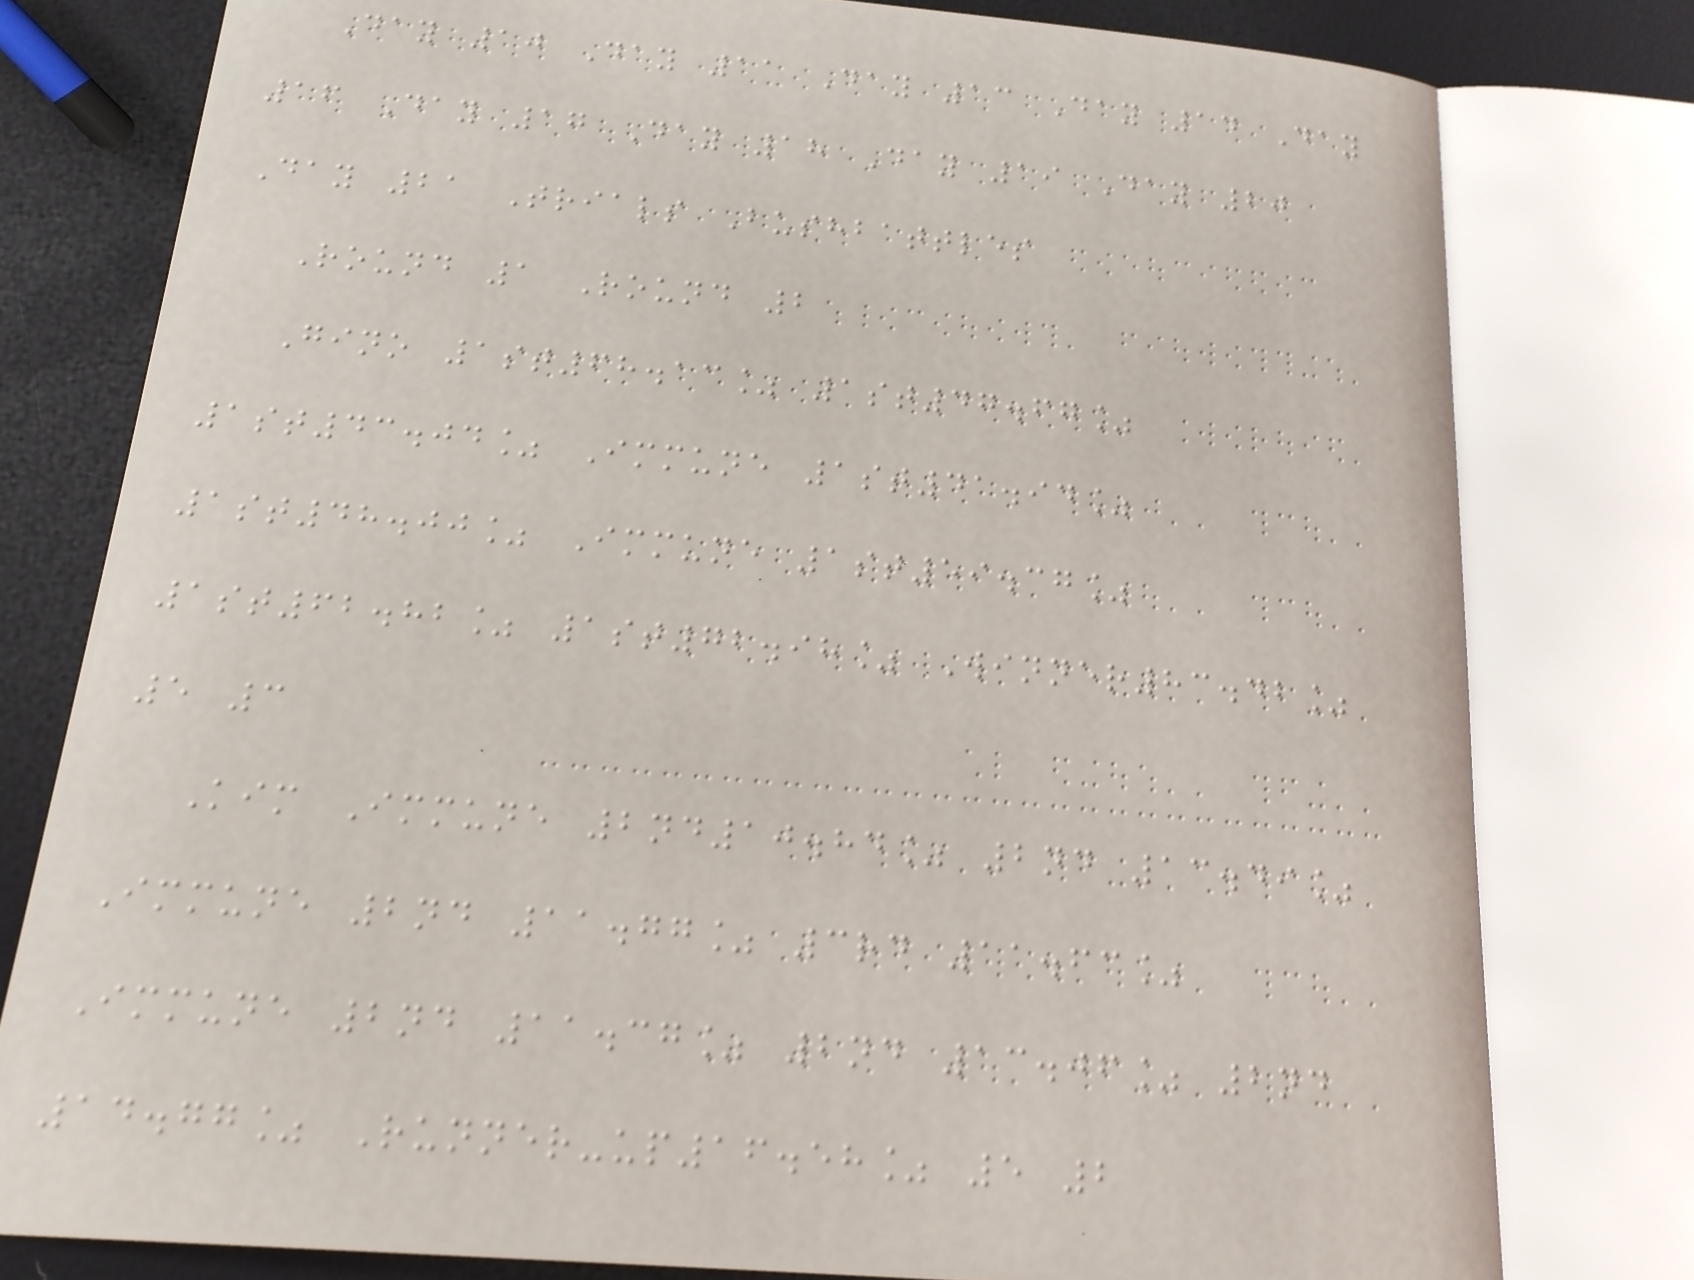Day 10 Day 11 Day 13 Day 14 Day
16 Day 17 Day 18 Day 19 Day 20
Day 21 Trials Bushbattles
Round 1 Round 2
Gino 1st68.13% 1st47.67%
1st43.04% Immune 1st41.94%
1st48.00% Immune 1st59.37%
1st62.82% 1st72.98% Winner83.42%
5 3
Kim Immune 2nd10.84% 2nd 13.49%
Immune 2nd 11.77% 3rd 11.63%
Immune 2nd 11.37% 2nd 13.06% 2nd
14.77% Runner-up16.58% 5 2
